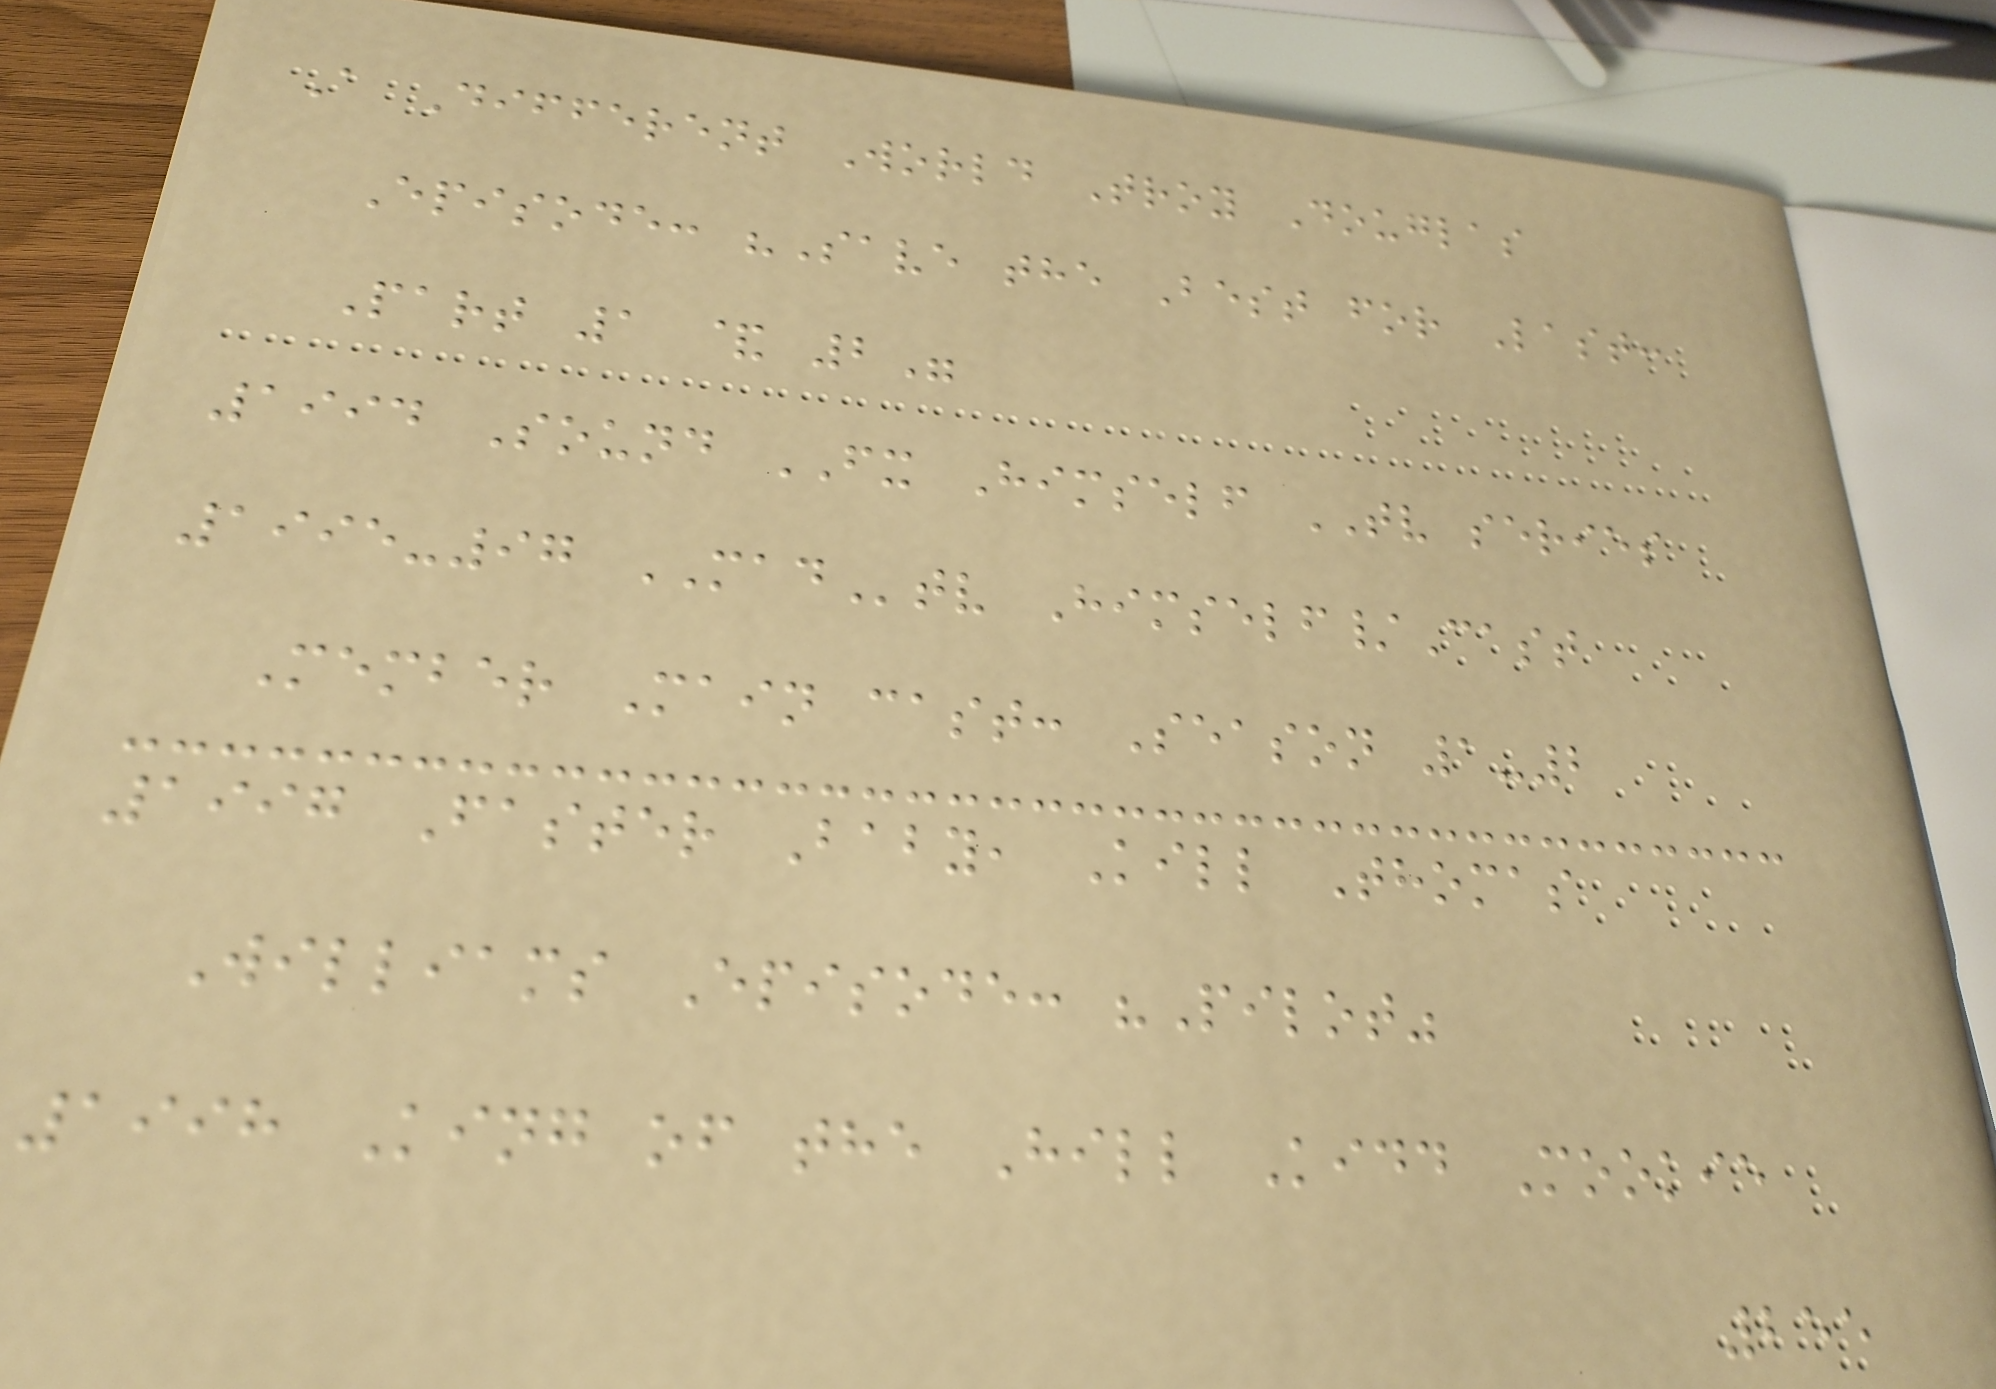A Different World Troy Douglas
Episode: "Save the Best for Last:
Part 1 & 2"
1994 Sound FX Himself TV series
1995-97 MADtv Himself/Cast
Member Main cast: Season 1-2
1997 Faster Baby, Kill Thomas
Williams Episode: "Pilot"
1998 King of the Hill Kidd Mookie
255
